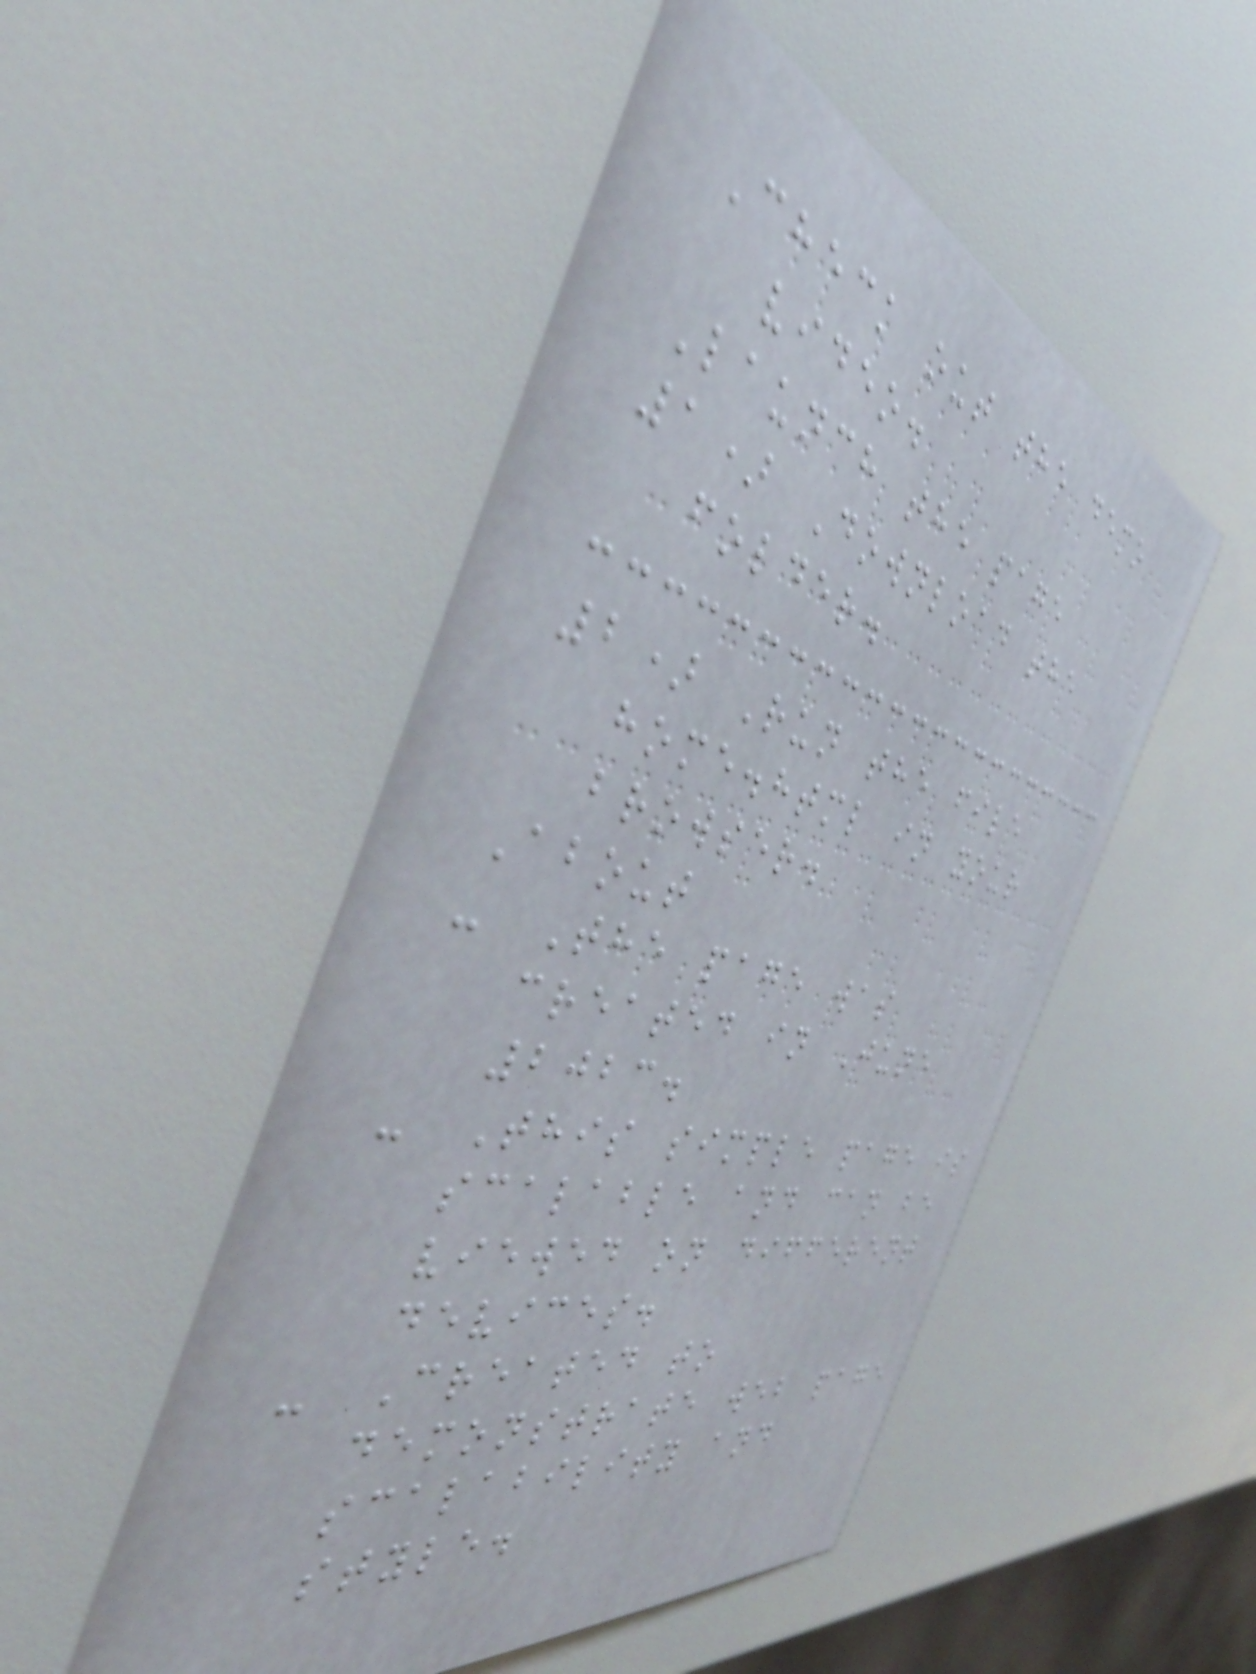Check out the demo
video.
Launch the page
1) Download the
folder.
2) Run the file
home.html in your
browser.
About
- The page was
created in June
2023.
- This simple page is
scalable and can be
viewed on different
devices.
- Created to
demonstrate web page
scalability and
style.
